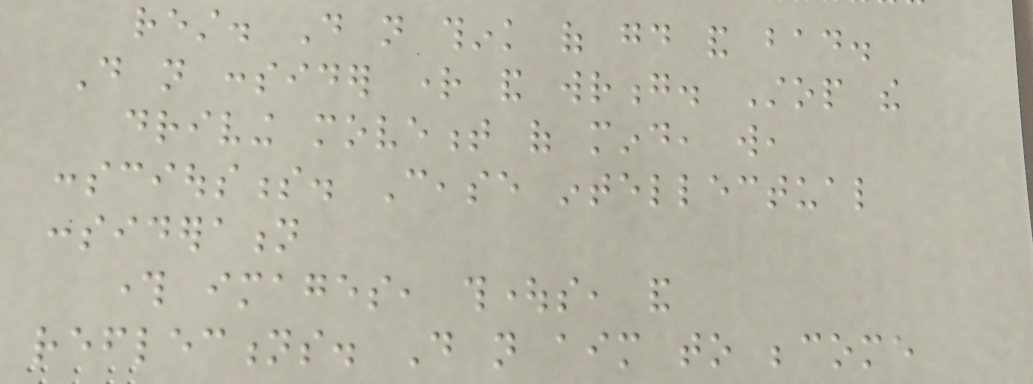rest. Do not think of good and bad.
Do not consider right and wrong. Stop the
driving movement of mind, will,
consciousness. Cease intellectual
consideration
through images, thoughts, and
reflections. Do not aim to become
